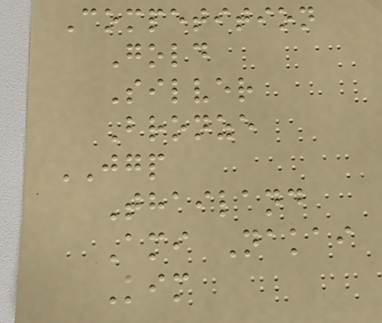Competition
Gold
Silver
Bronze
JGP
Thailand
Ami Nakai
Kim
